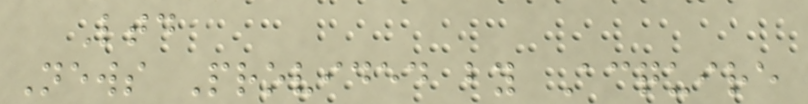Ltd
News Provided by Acquire
